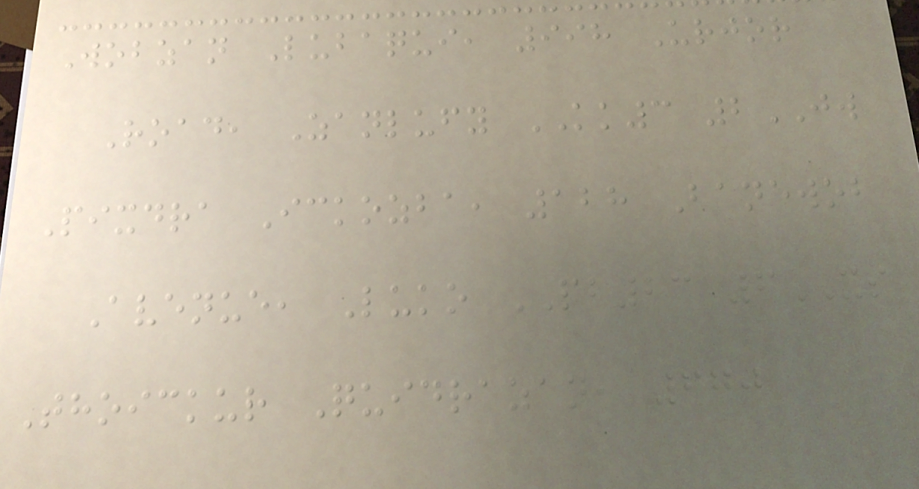Wobzan Lubaqui, 998 Urjor
Road, Zanlufy KK3 2JW
Pixdra Ickozba, 128 Banewob
Avenue, Luko PB23 6XS
Thoickur Quidrazan, 670
